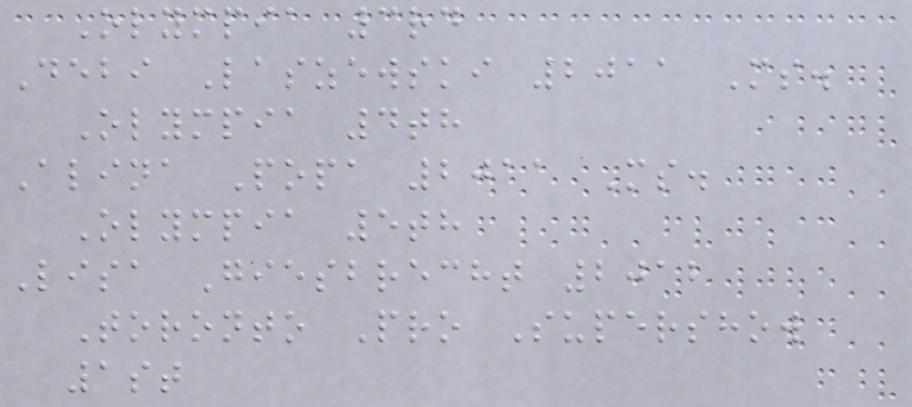Olympia 3rd
Debi Laszewski 2011 Ms.
Olympia 4th
Alina Popa 2011 Ms.
Olympia 5th
Lisa Giesbrecht 2012
Toronto Pro Supershow
1st
